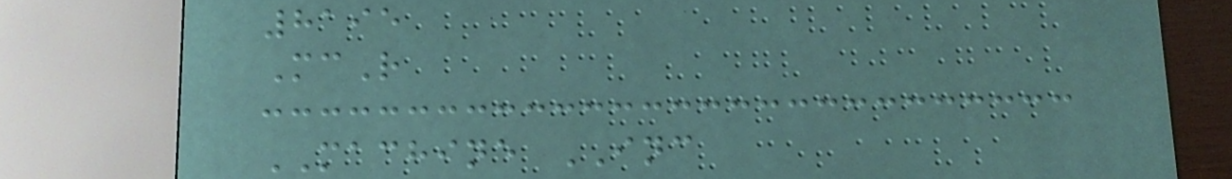8195
McR
MACHINE INC
